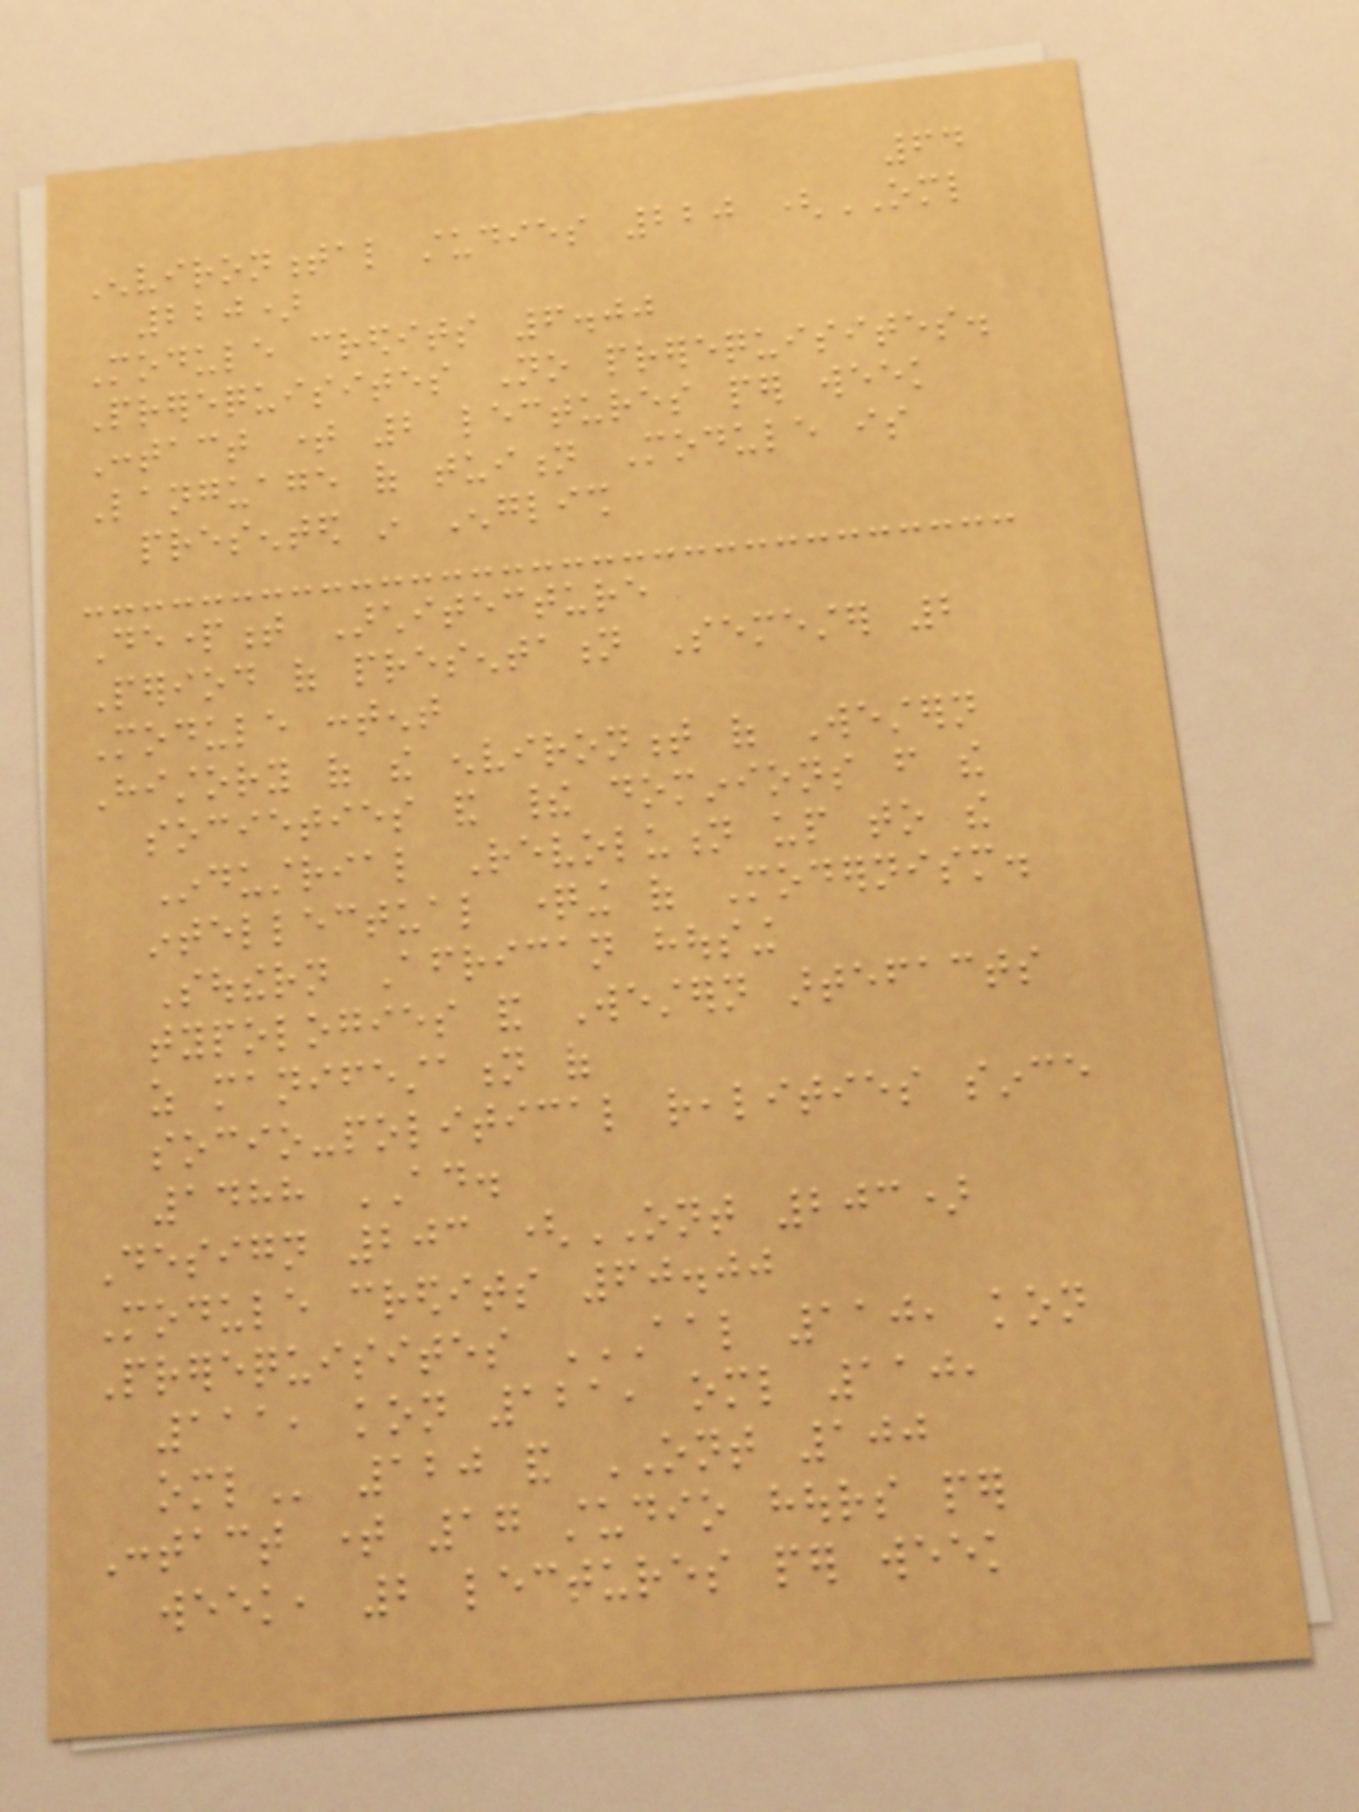64
Environmental studies 220 (OML
220)
Module credits 6.00
Prerequisites No prerequisites.
Contact time 2 lectures per week
Language of tuition Module is
presented in English
Department Architecture
Period of presentation Semester 2
Module content
History of the environment of Western
societies and their dominions from the
Industrial Revolution up to the
intellectual questioning of Modernism.
Southern African housing
typologies and Western artefacts
as manifestation of
socio-political realities since
1488 AD.
Design 203 (ONT 203)
Module credits 60.00
Prerequisites AAL 110, KON
111, KON 121, OML 110,
OML 120 and ONT 100
Contact time 17 studio hours per
week, 2 lectures per week
